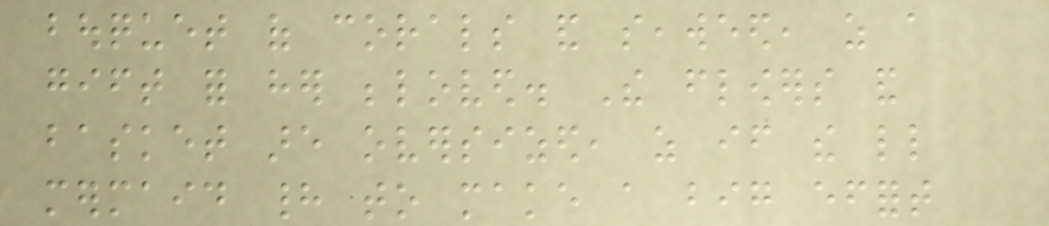bouquet of corals and seaweed, as a
gift for her beloved. The flowers and
basket are oversized, as if the little
mermaid had to make a big effort
